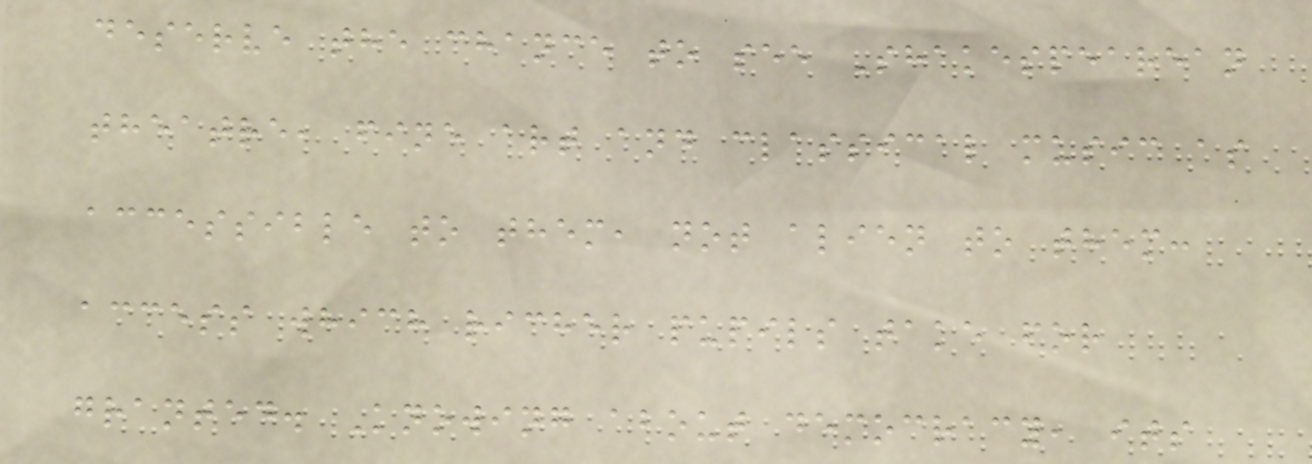deserve the chance to see Shakespearean
theatre, fine art and classical music as
accessible to them, not alien to them:
access which richer pupils take for
granted. Knowing about democracy, its
